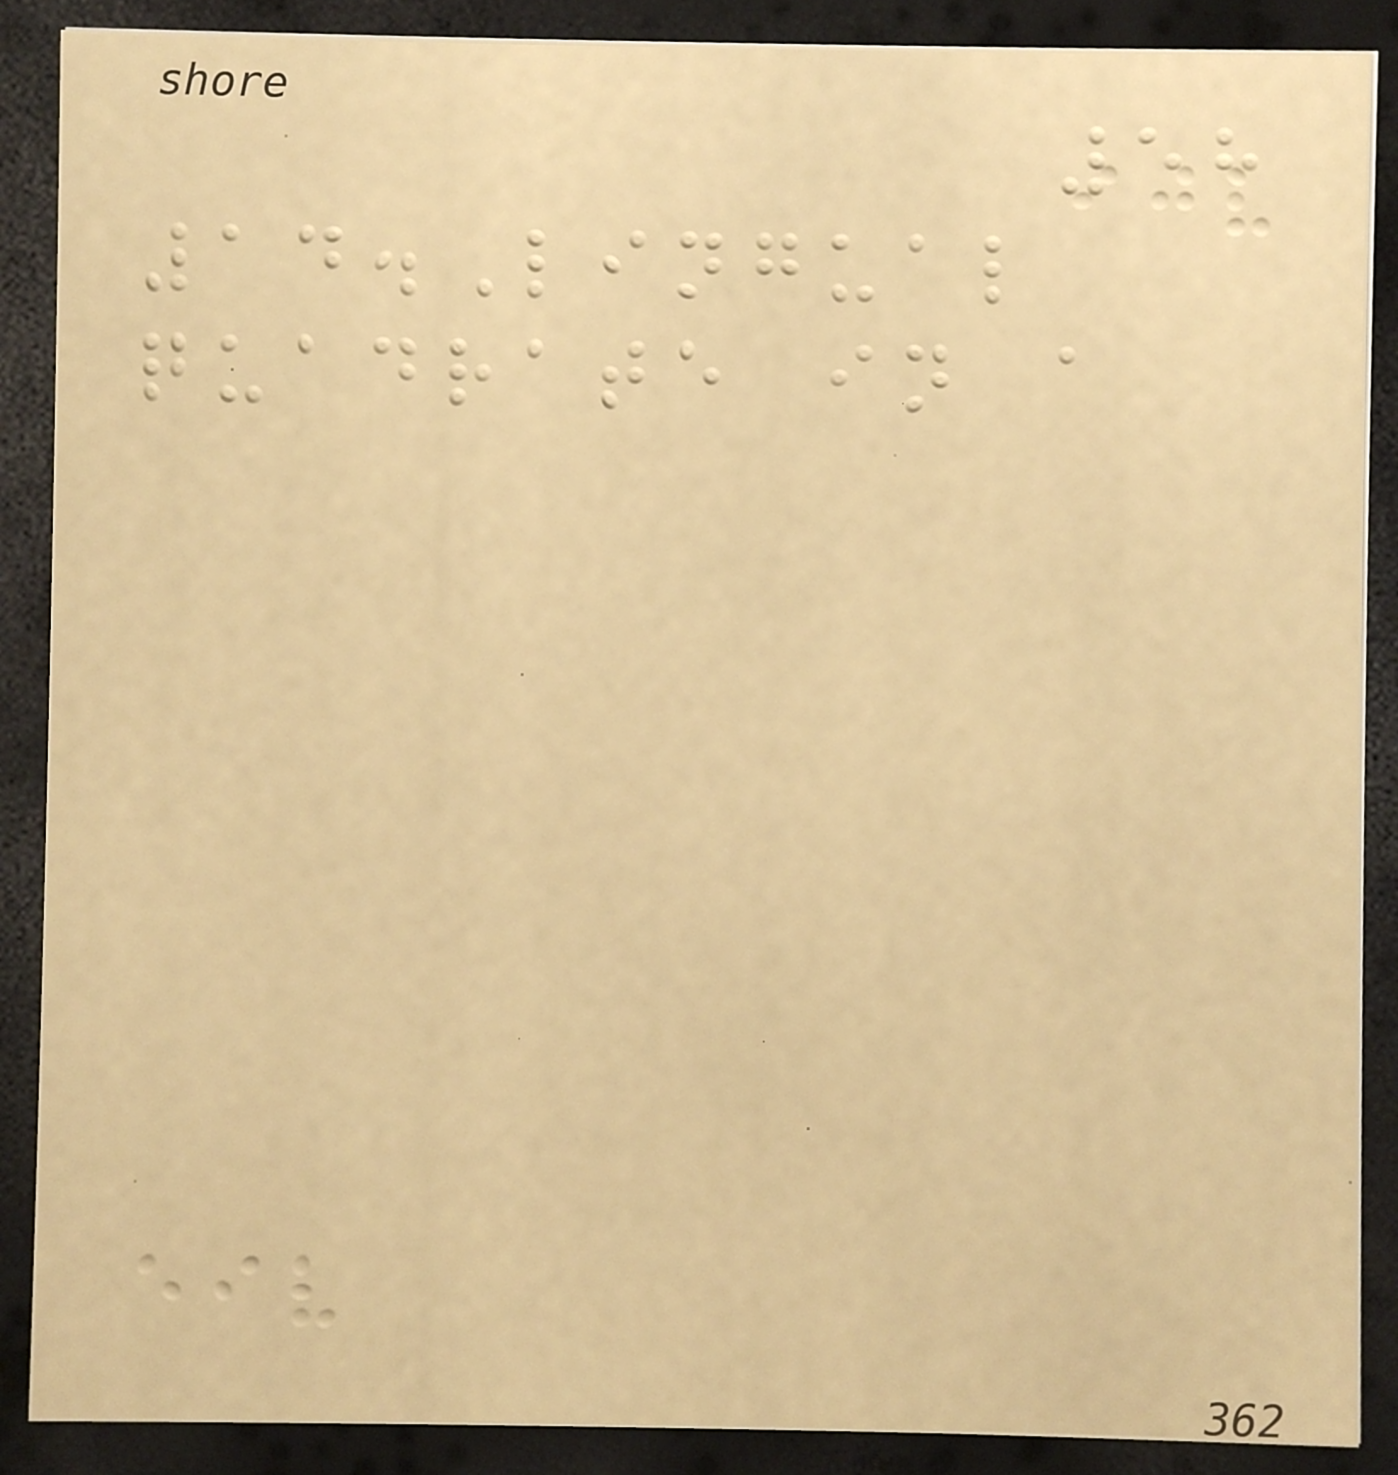58
14.Lingual
quadrate in a
